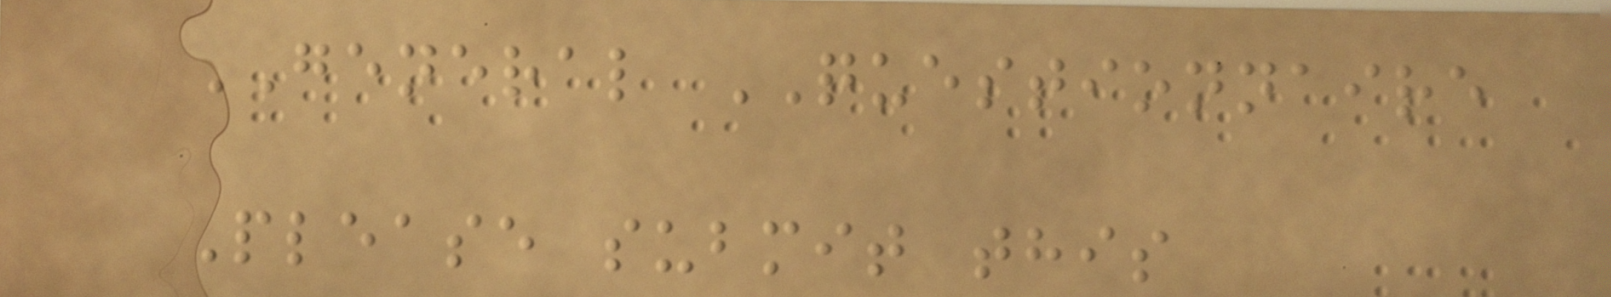GENERAL QUESTIONNAIRE
Please submit this
